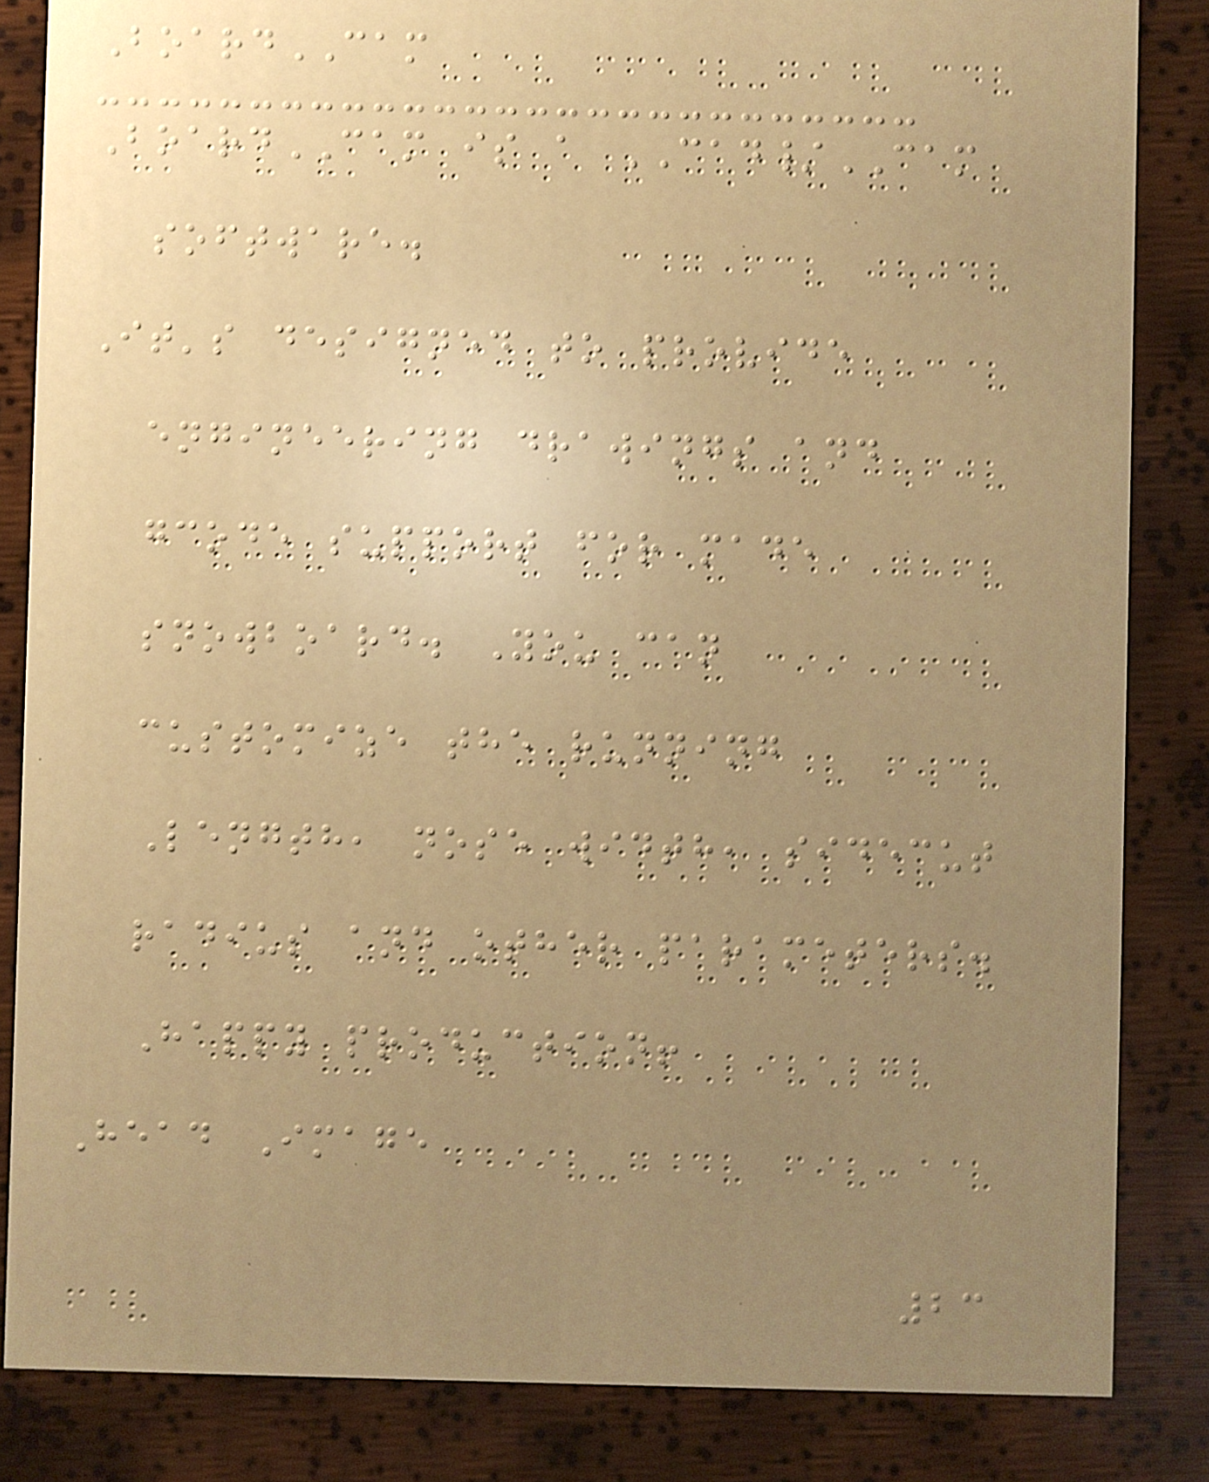BoardCAM
BoardCAM is a CAD/CAM
software.
It's designed to provide
engineering drawings and
gcode support for made
snowboard. You can
customize the running
Length, nose width, sidecut
radius and other parameters.
Happy production!
Head Image
23
